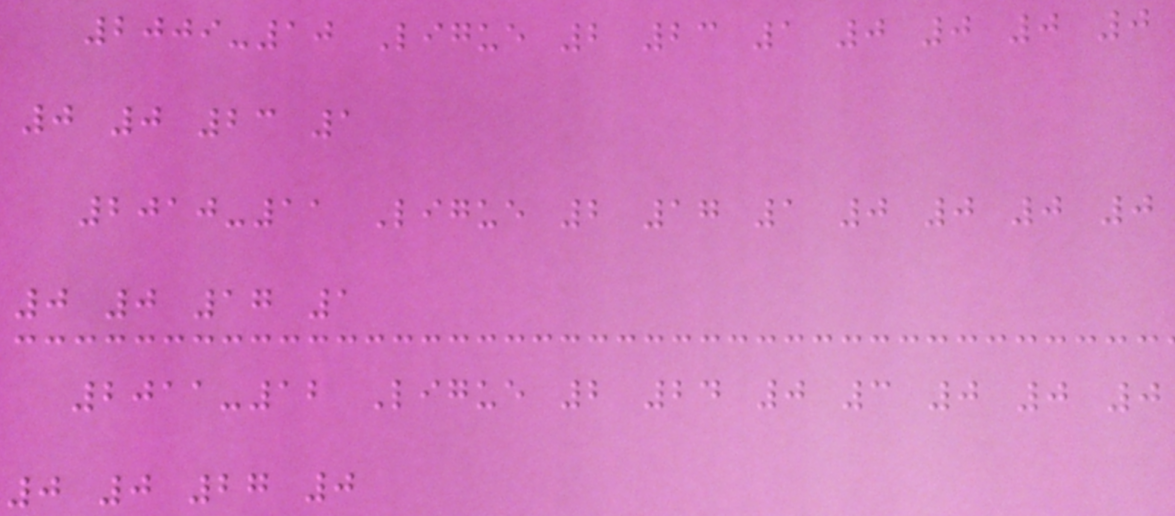2009-10 Ligue 2 23 1 0 0 0 0
0 0 23 1
2010-11 Ligue 2 17 1 0 0 0 0
0 0 17 1
2011-12 Ligue 2 24 0 3 0 0 0
0 0 27 0
